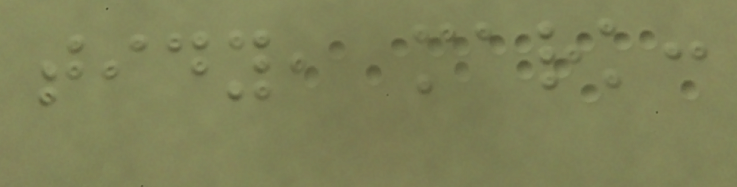tidy, mark:
